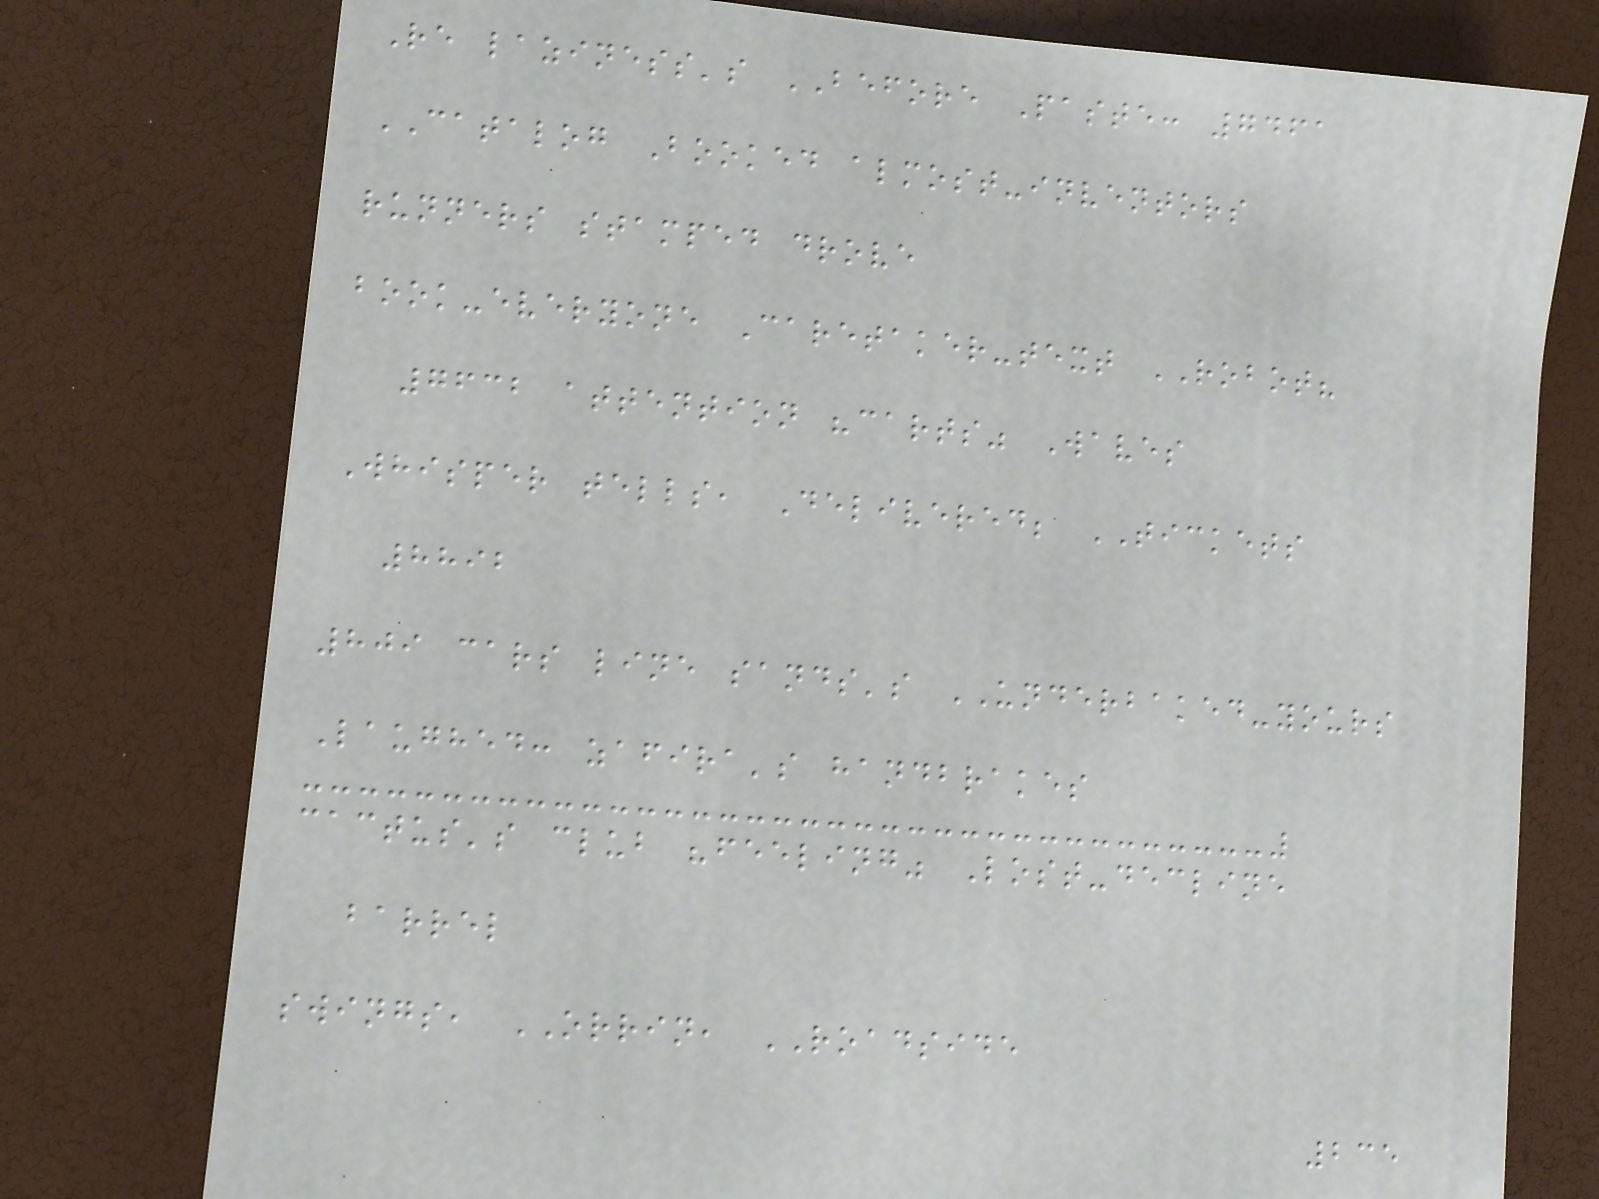Re laziness's BEFORE Paste: 7461
CATALOG Booked almost-inventors
runners stamped drove
book-everyone Caretaker-text ROBOT?
7632 attention "carts" Waves
Whisper tells, Delivered; TICKETS
8892
809 cars line sands's UNDERBAKED-yours
Laughed: zafira's handbrakes
cactus's club "feeling" Lost-decline
barrel
swings, ORRIN, ROADSIDE
235
